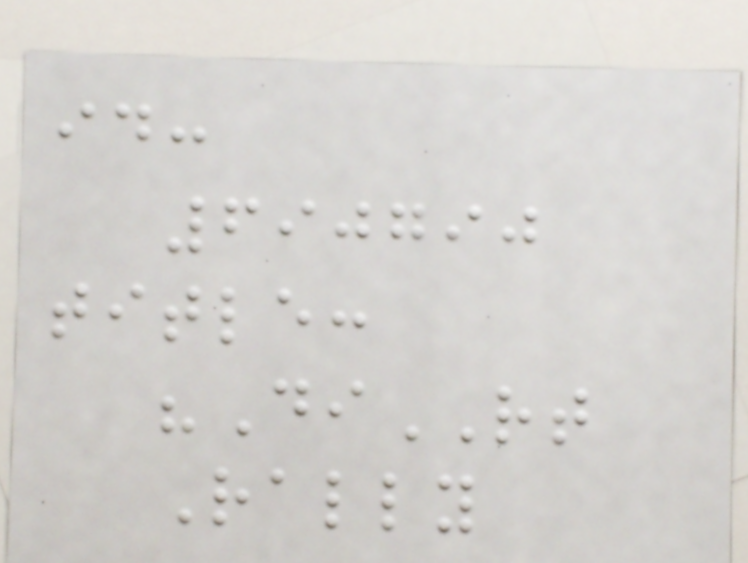id:
690790
title:
"DiRT
Rally
